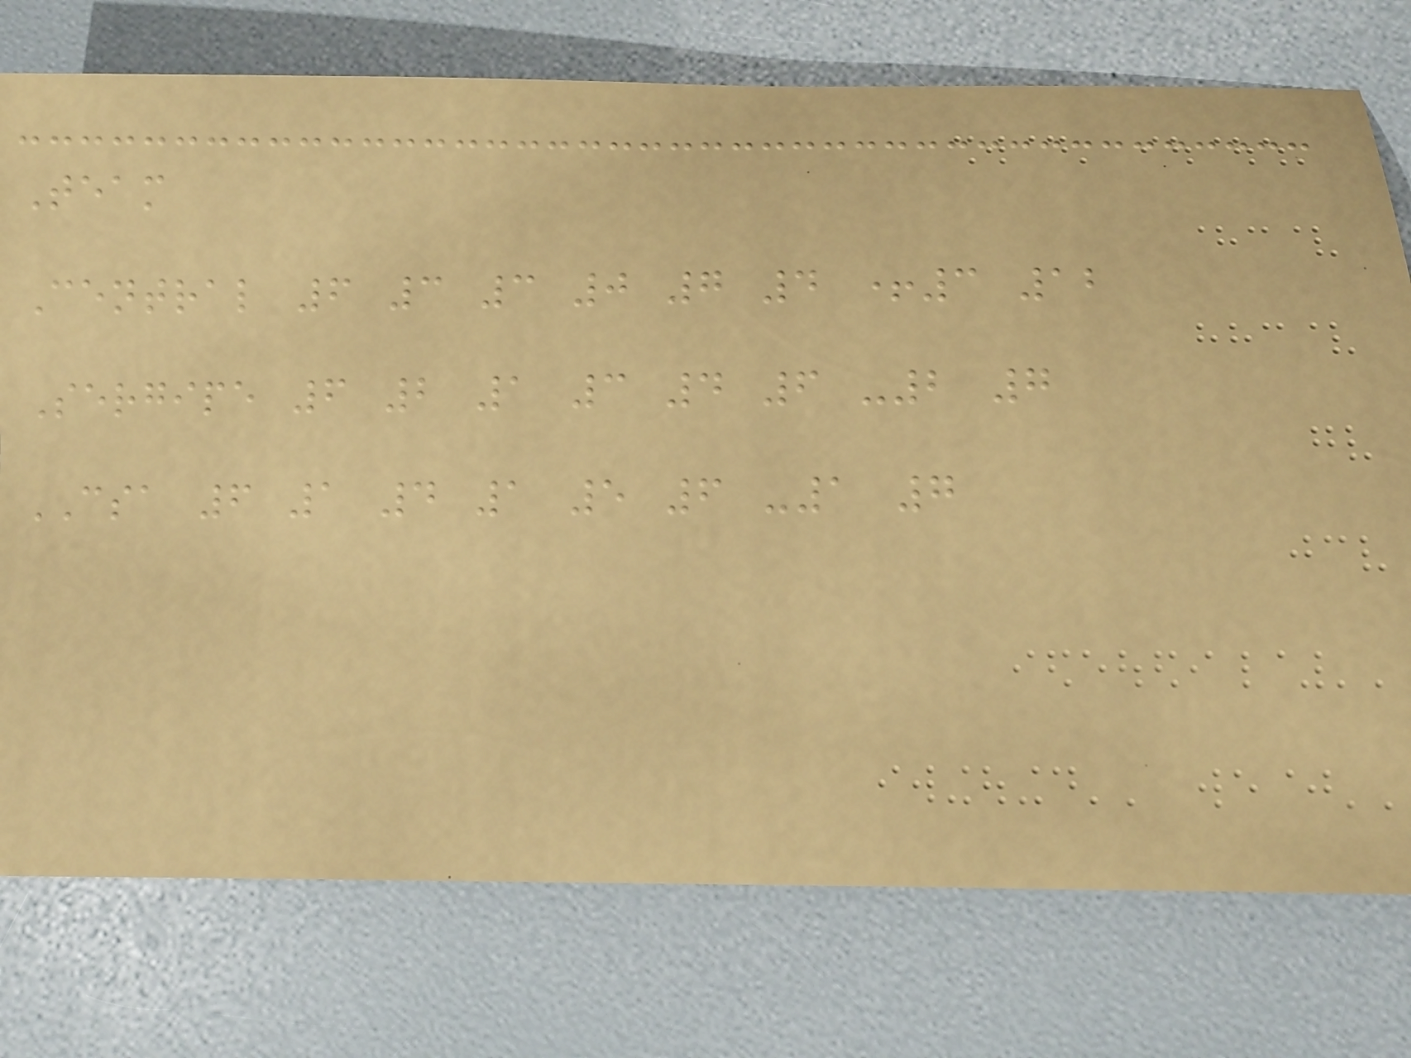Team
Central 6 3 3 0 7 4 +3 12
Sergipe 6 2 1 3 4 6 -2 7
CSA 6 1 4 1 5 6 -1 7
